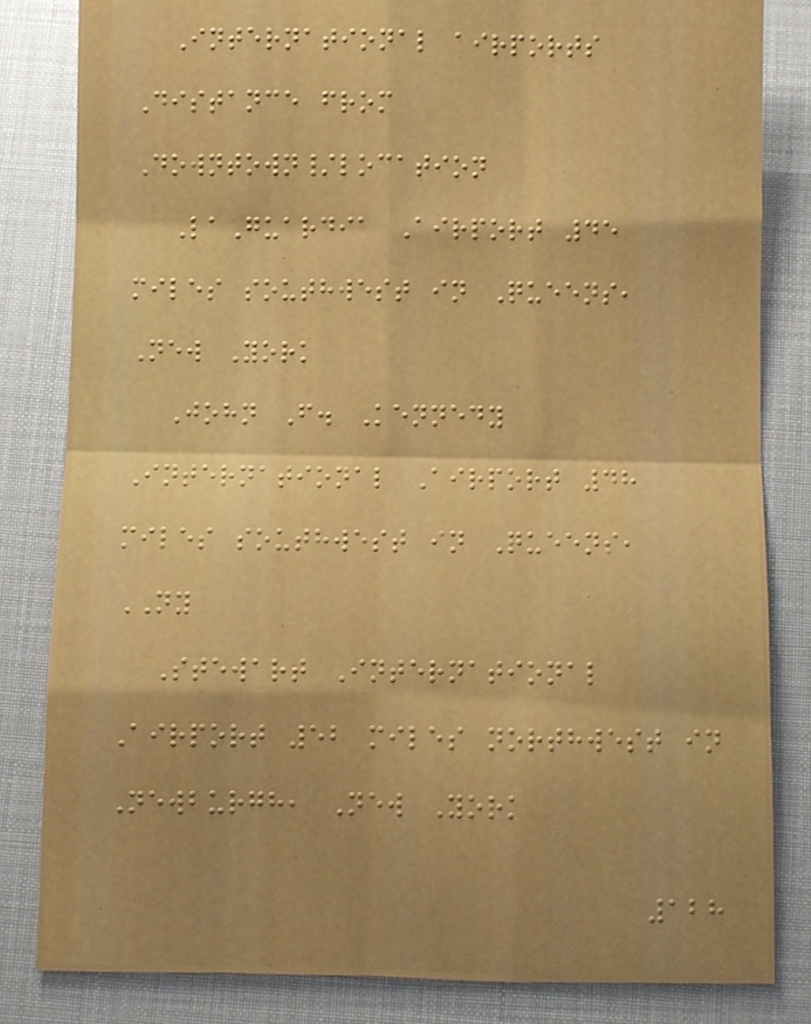International airports
Distance from
Downtown/location
LaGuardia Airport 45
miles southwest in Queens,
New York
John F. Kennedy
International Airport 48
miles southwest in Queens,
NY
Stewart International
Airport 52 miles northwest in
Newburgh, New York
128
